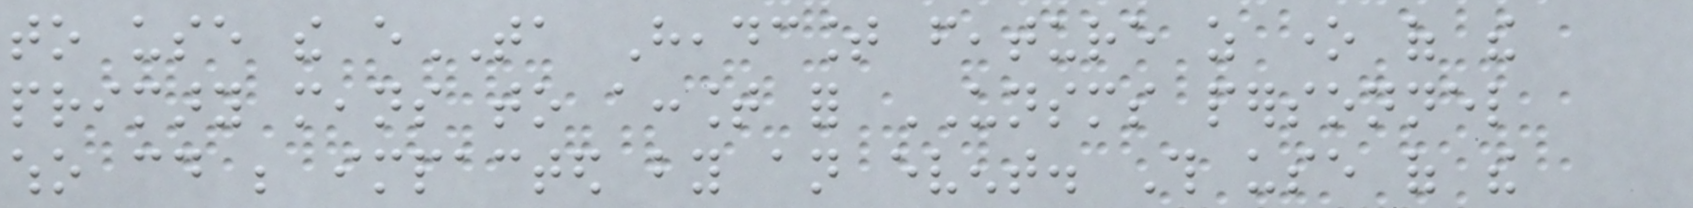to use the eTA Headcount feature as one of the
primary means to account for UNSMS personnel
who could be impacted by an event. This use of the
